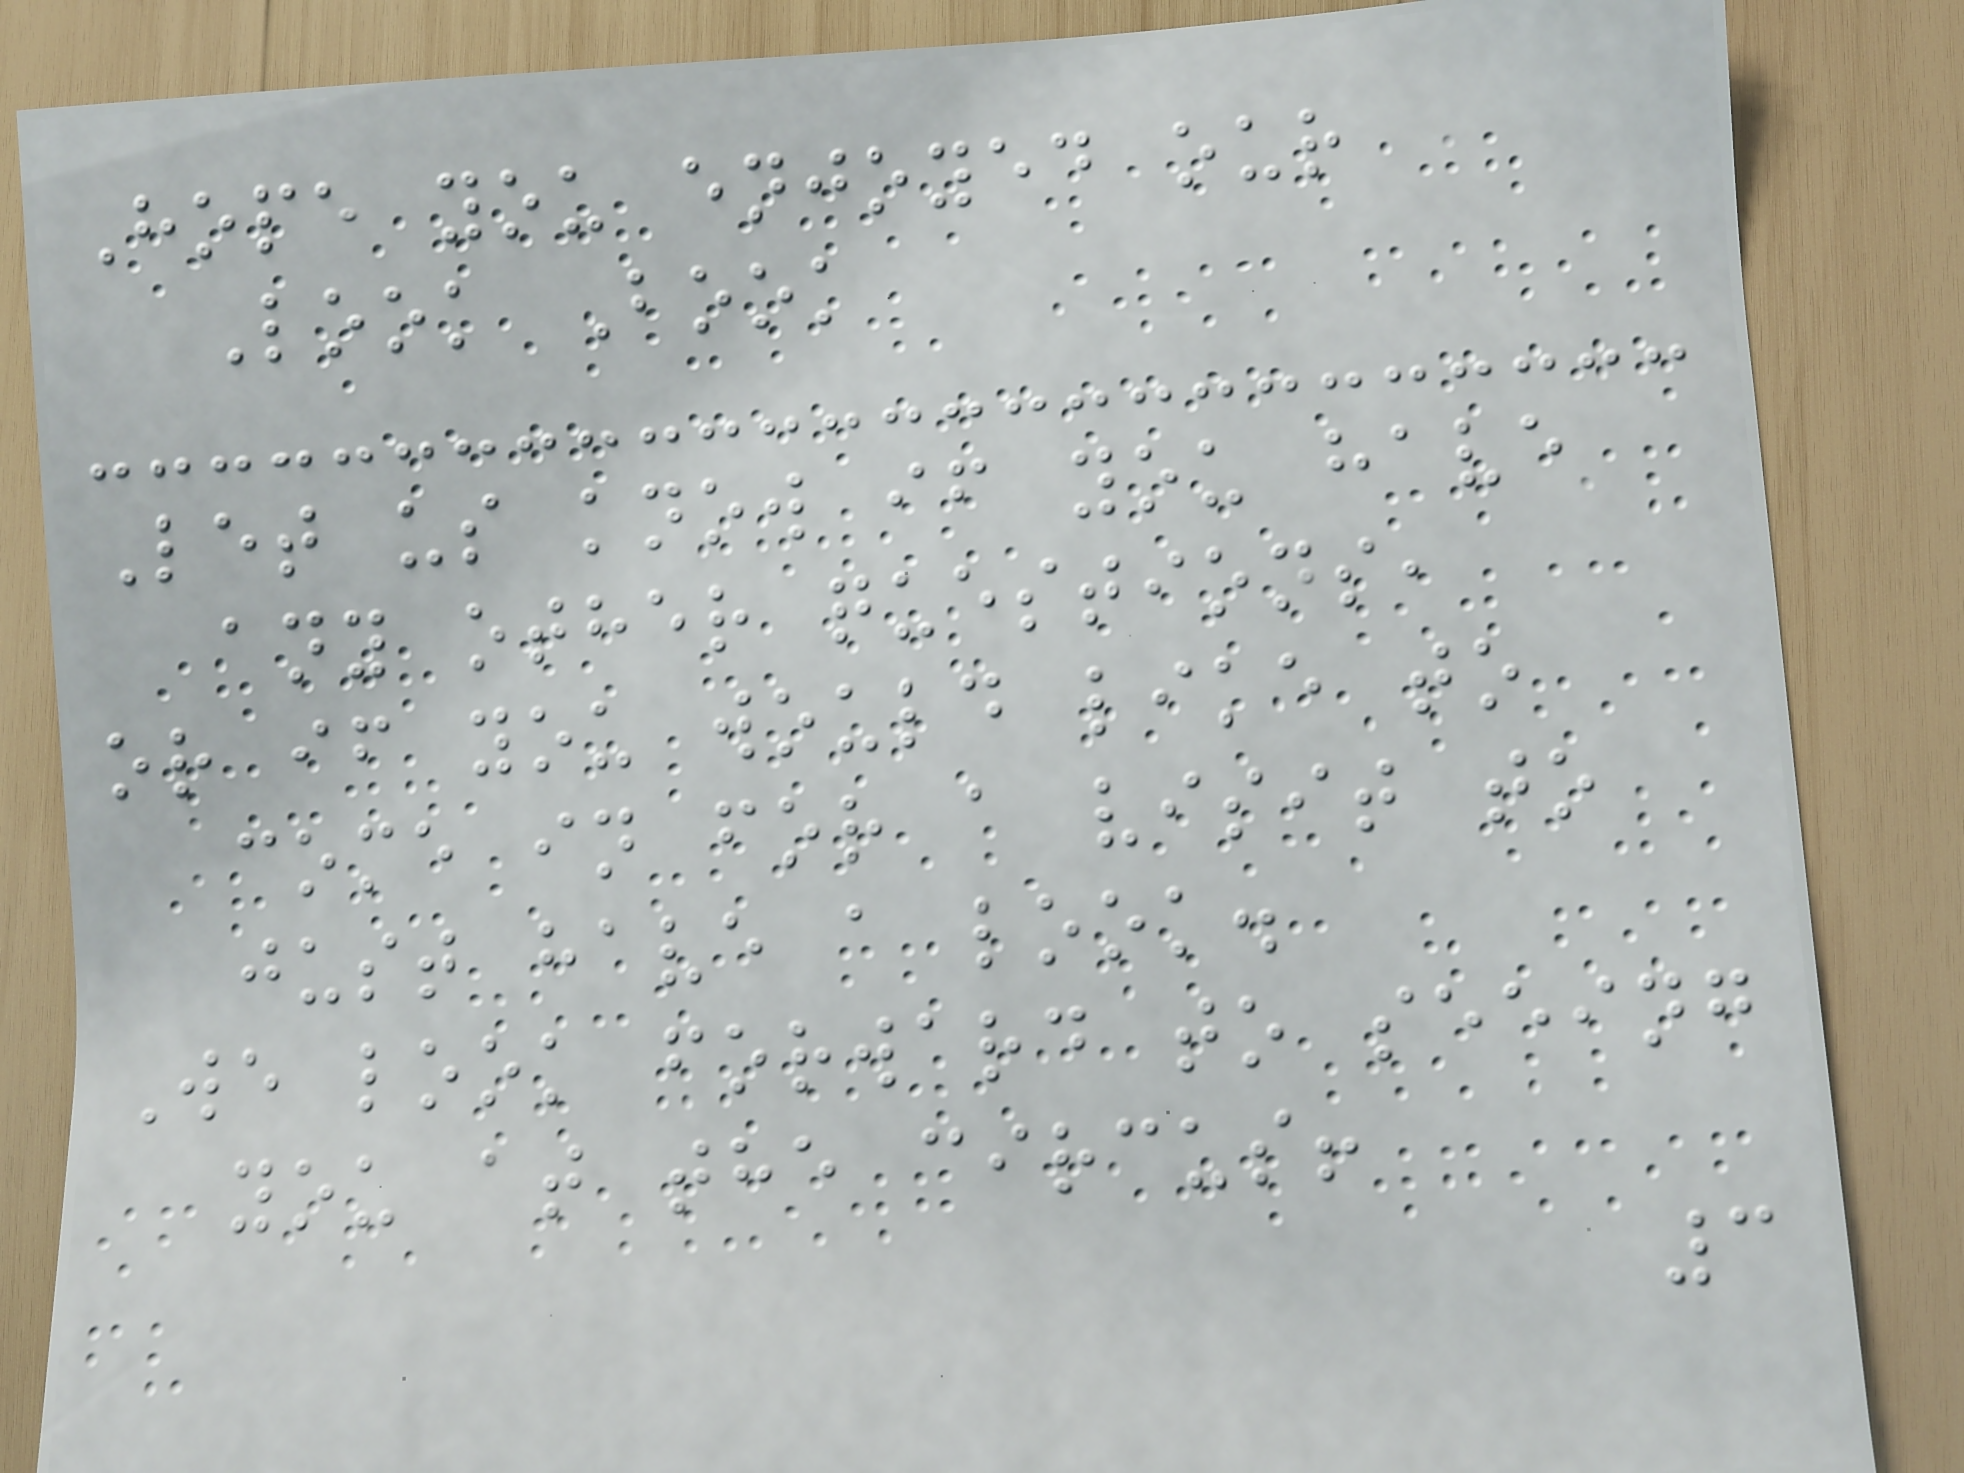Hope you enjoyed our
Look Book
Let us know if you have
any other questions,
or if you would like to
come in for a visit to
just have a look.
We look forward to seeing
you at the circus!
3
